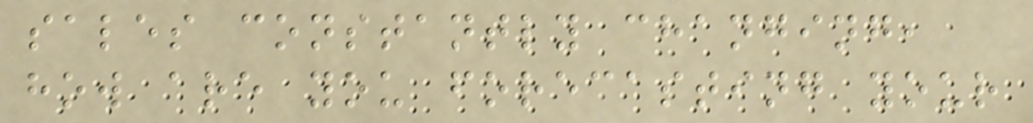sales constantly changing,
how are you forecasting your
